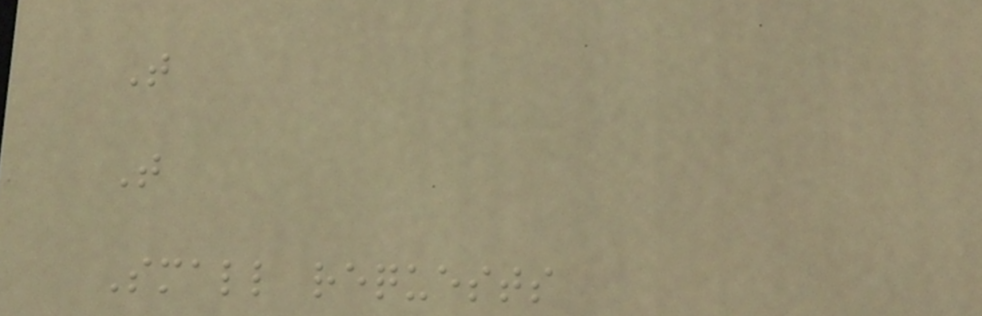T
T
Small requests
